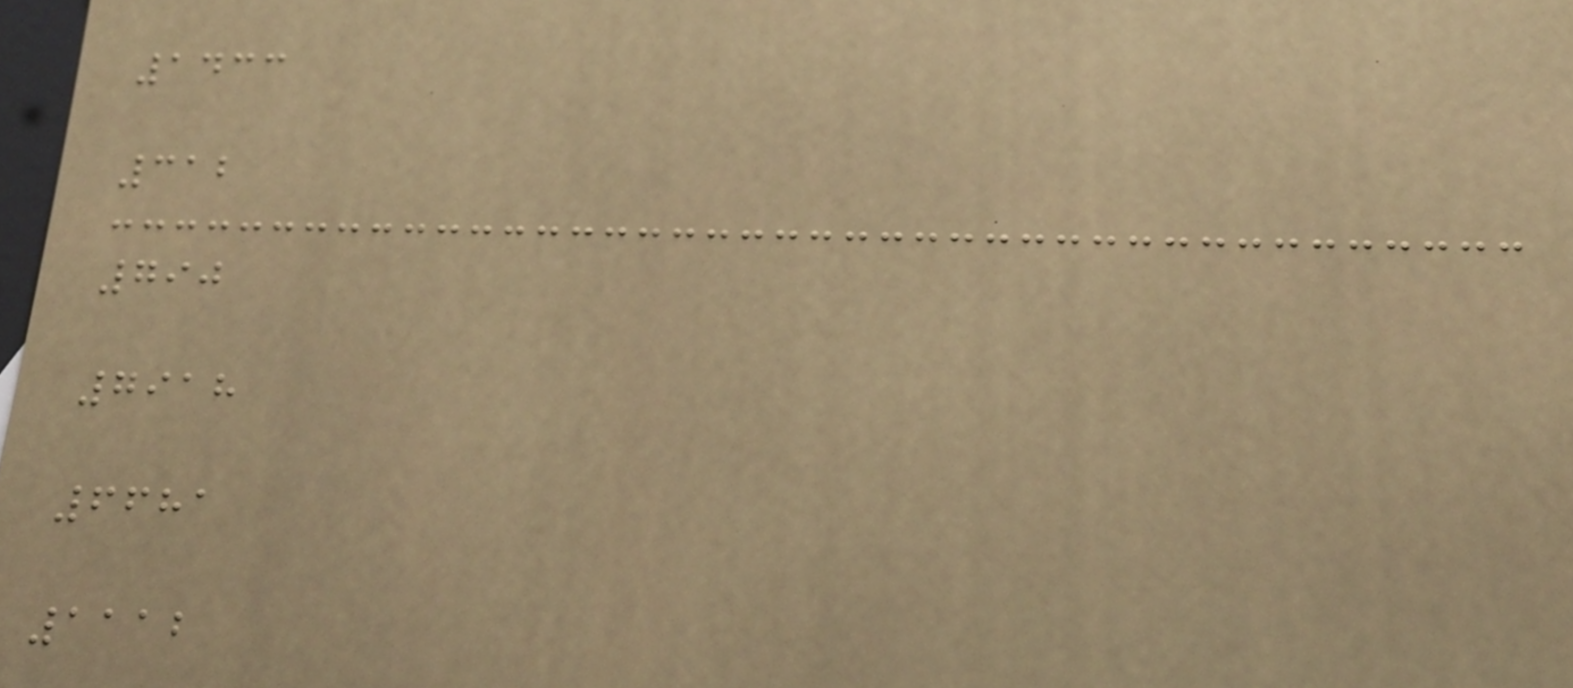1433
312
790
7918
6681
1112
